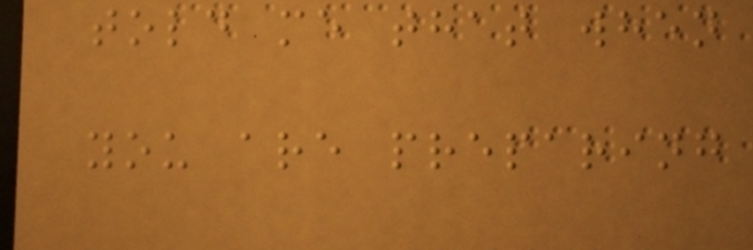told me that when
you are preparing
